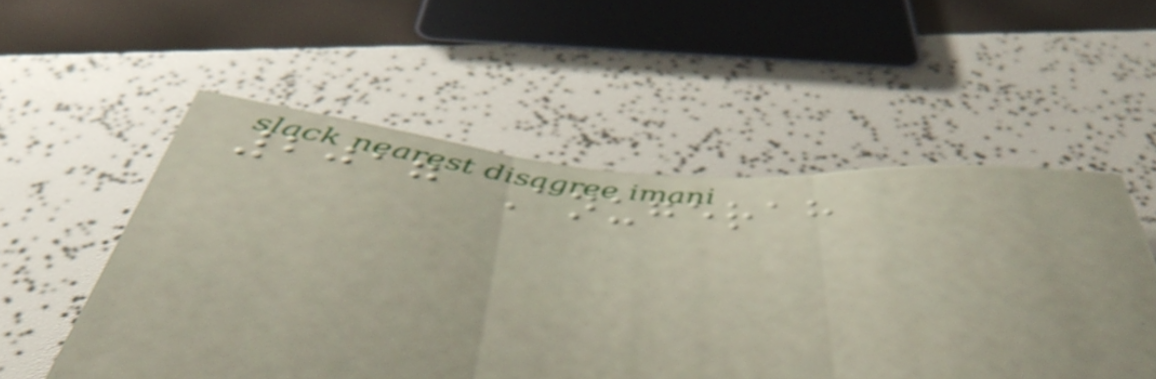2017 Anugerah
